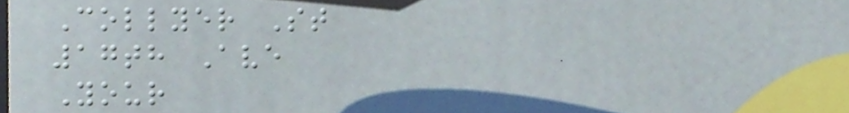Collyer St
17th Ave
Your
